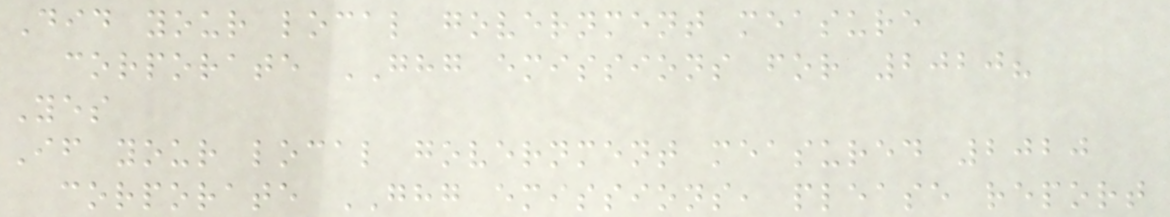Did your local government measure
corporate GHG emissions for 2020?
Yes
If your local government measured 2020
corporate GHG emissions, please report
